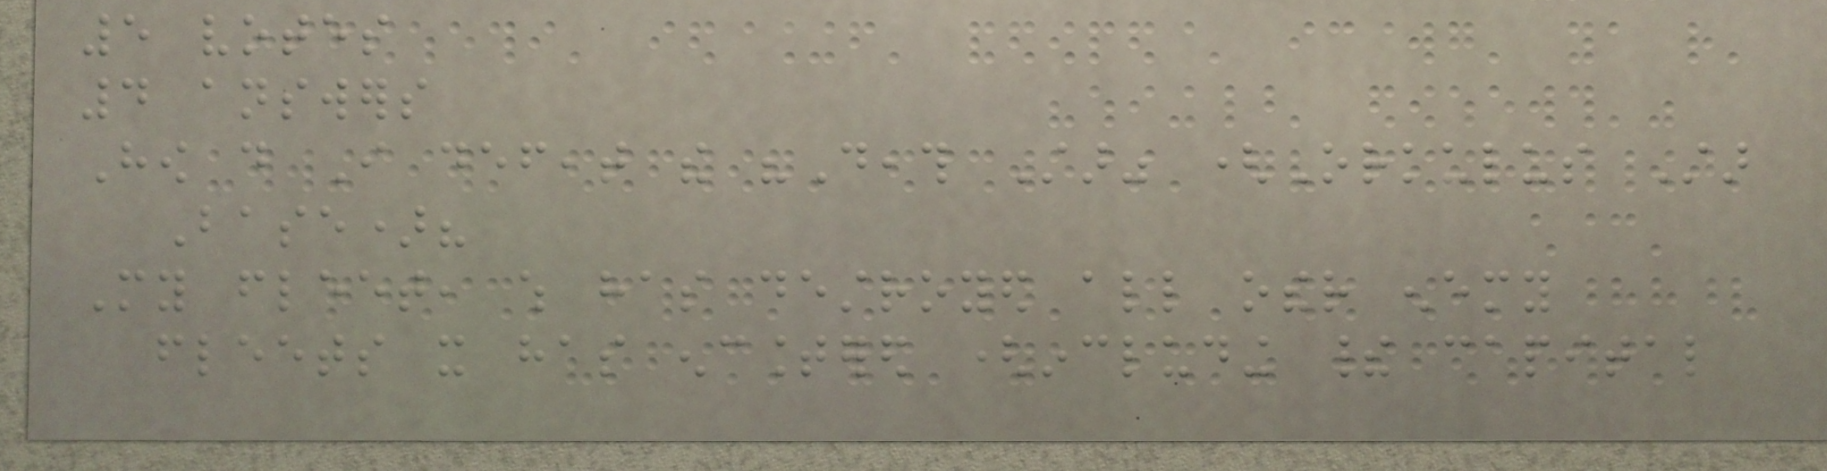5 votes
4 answers
How do I defeat the "Death Star" (Orkulus Star
Base)?
My fleet, which has destroyed all other enemy
fleets it has encountered (including their capital
